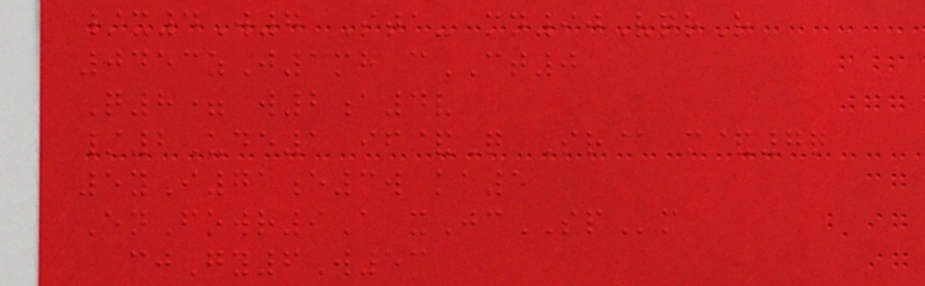/x4W7 Sta- mn90VqrR
0453zJ1mh cCT0
Q8= w2a4v
/2Ude1 if&Q Sr@ m&7q
5yI71e3w ka5
EnFowr9A xJcSPm
cjGy6W53
